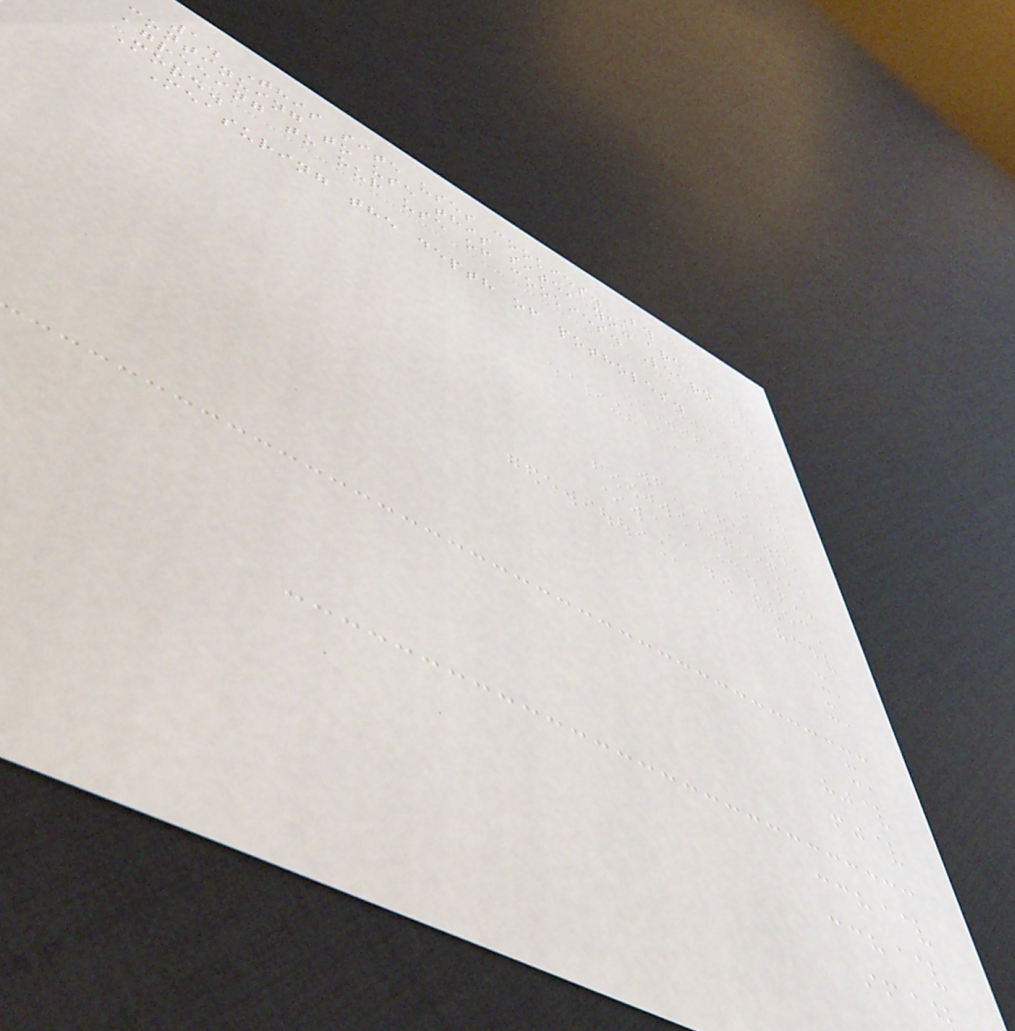1. This site uses cookies. By
continuing to use this site, you are
agreeing to our use of cookies. Learn
More.
Measuring the depth of potholes.
